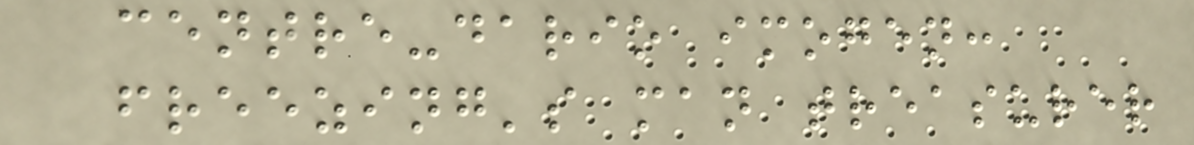centre-dario imogen:
freezing's man treasurer
